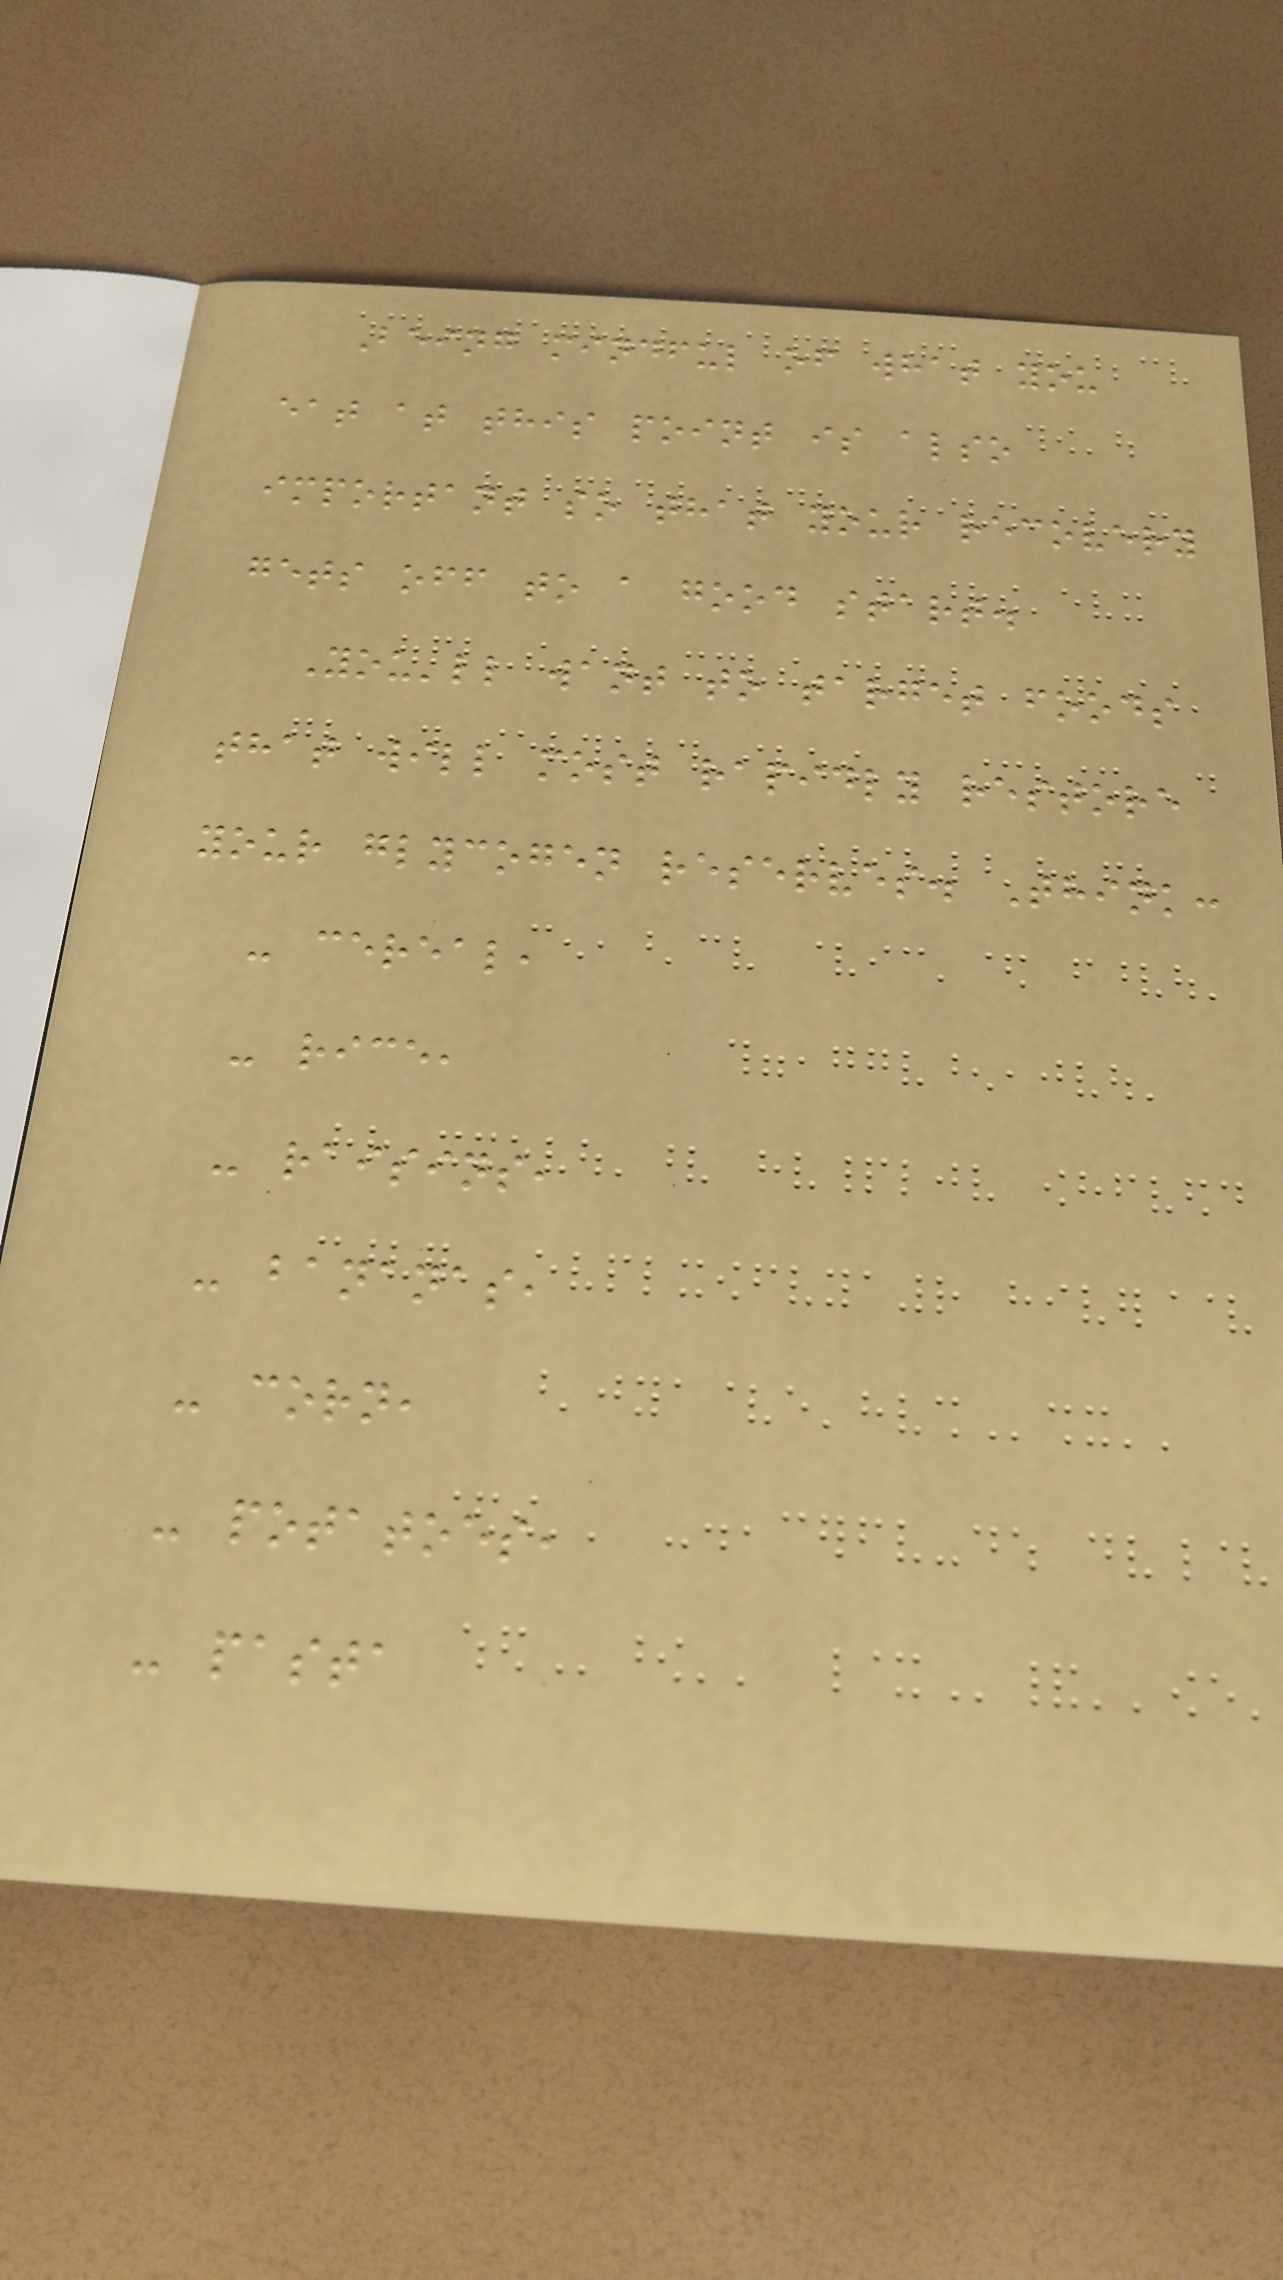Being mindful of what you
eat at this point is also
important so that your recovery
gets off to a good start.
You'll want to target foods
that will most rapidly restore
your glycogen reserves. Think:
- cereal,
- rice,
- raisins,
- bananas,
- corn,
- potatoes,
- pasta
